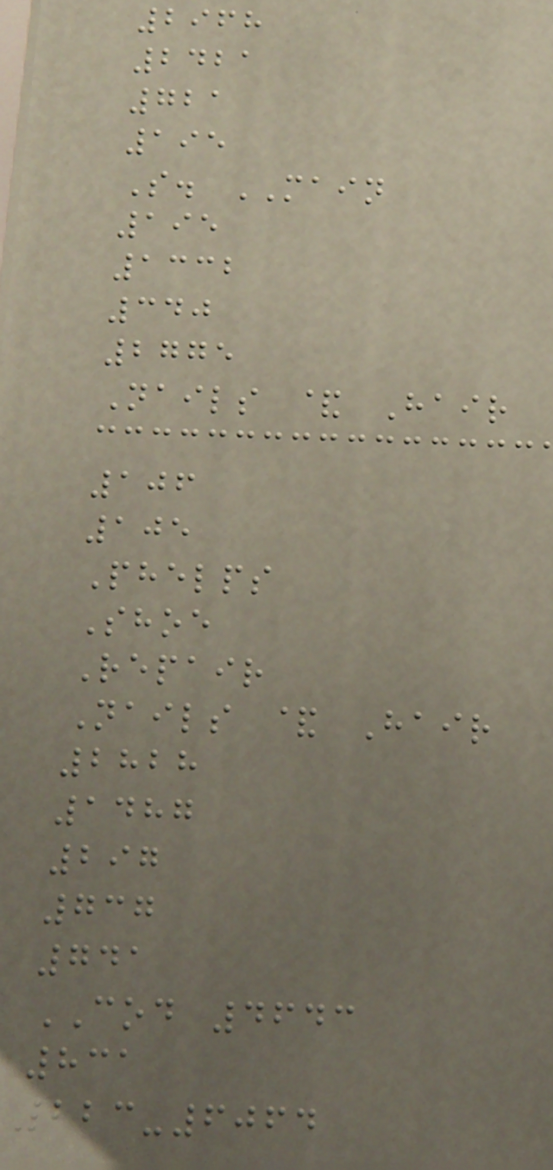2968
2421
721
195
S. MAIN
195
1332
340
2775
Nails & Hair
106
105
Phelps
Shoe
Repair
Nails & Hair
2828
1487
297
737
741
COD 4643
831
223-6064
